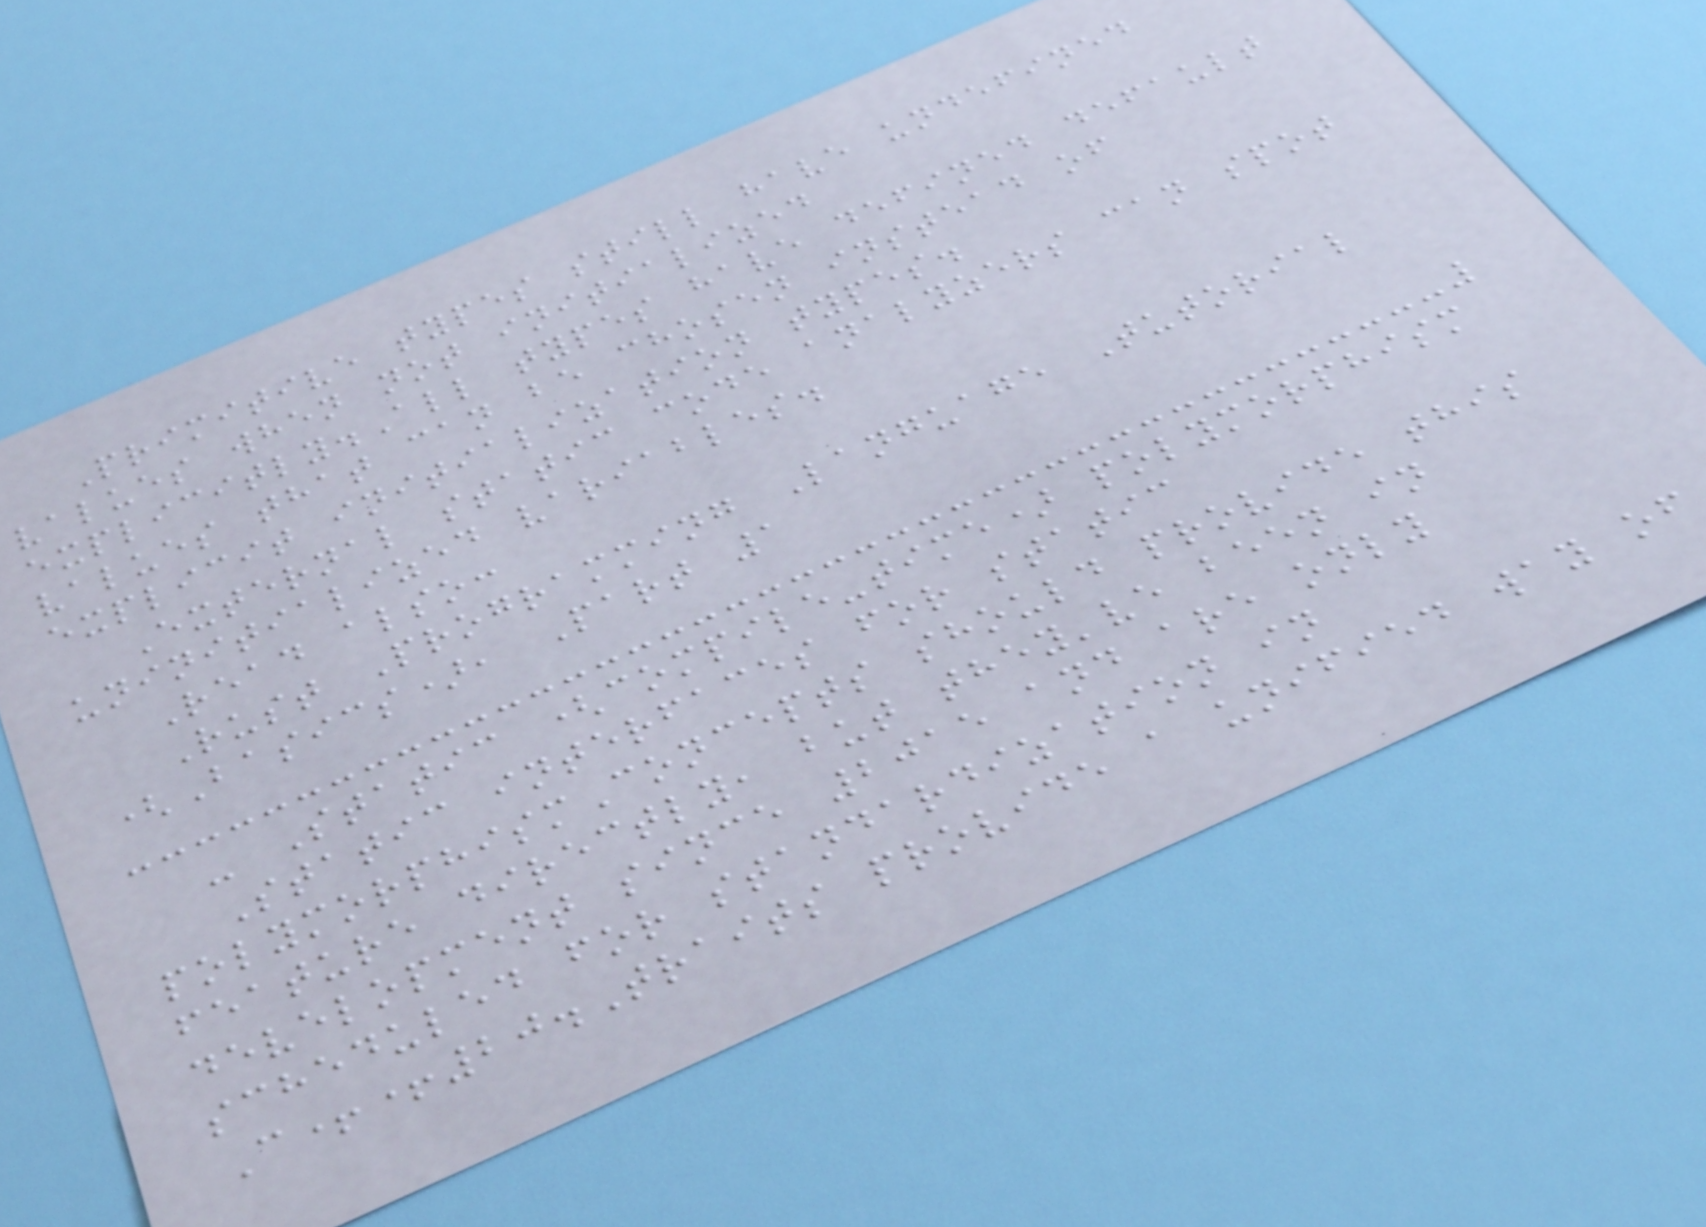Primitive types still have undefined
values when not initialized
explicitly.All types have defined default
values that can be chosen instead of
explicit initialization types.
External static code analyzers can spot
uninitialized variables.
Read also:
Rust Programming Language Tutorial
(Basics), Part 1
- Static (compile-time) polymorphism
Static interfaces for static
polymorphismConcepts should provide this
feature directly, but they've been in
development since 2015 and are only
scheduled for standardization in
C++20.Traits provide a unified way of
